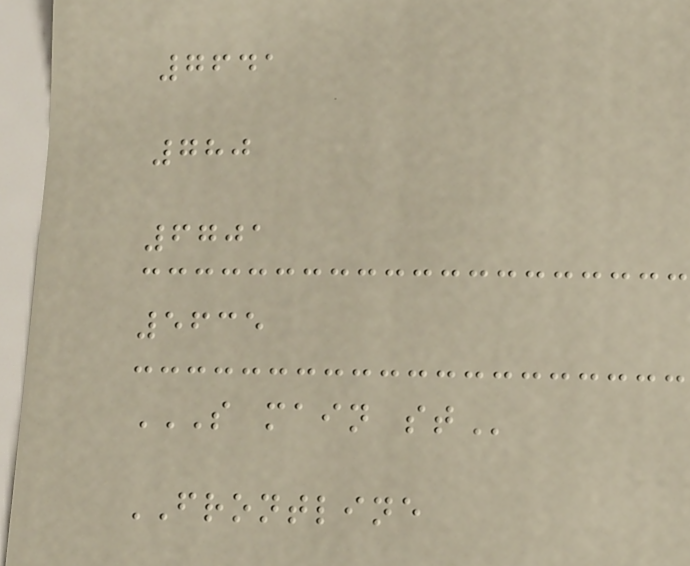7641
780
6701
5635
S MAIN ST
FRONTLINE
